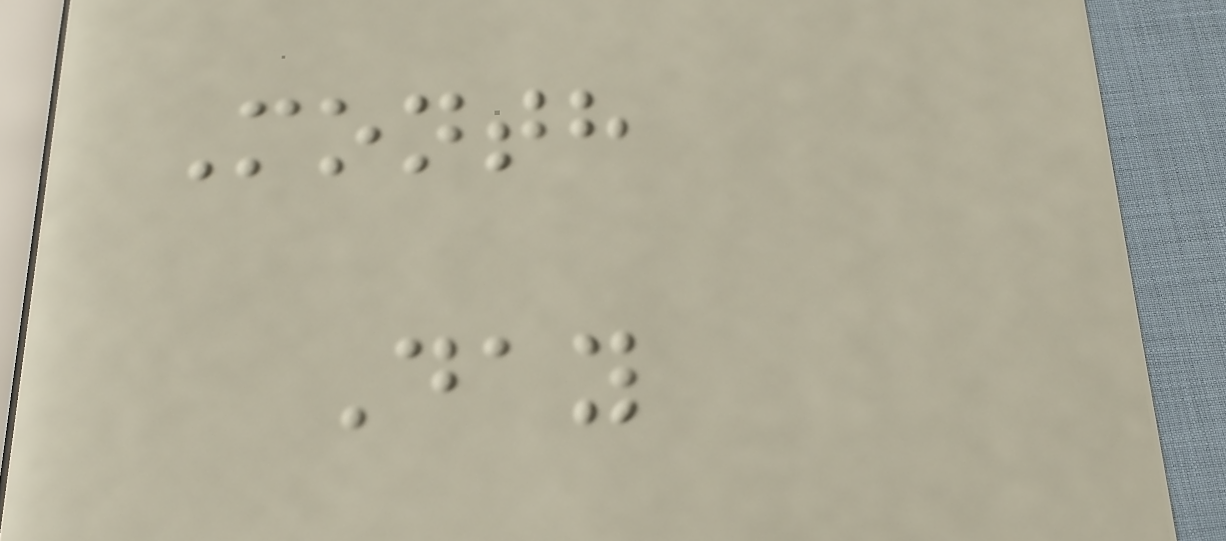Month
Day
